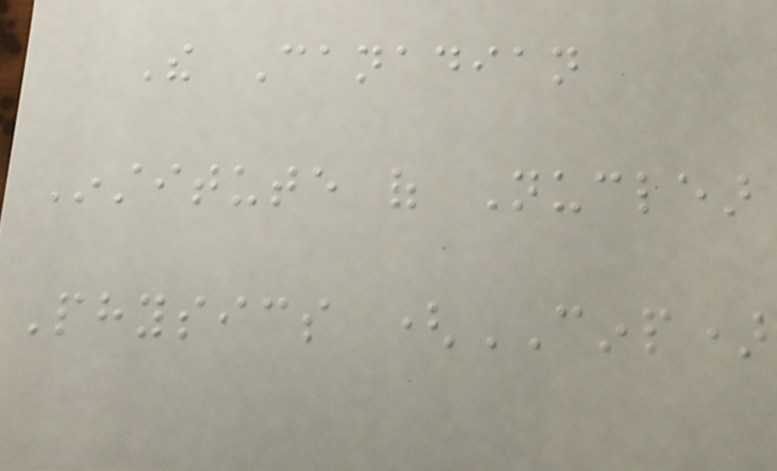The Canadian
Institute of Nuclear
Physics (CINP)
